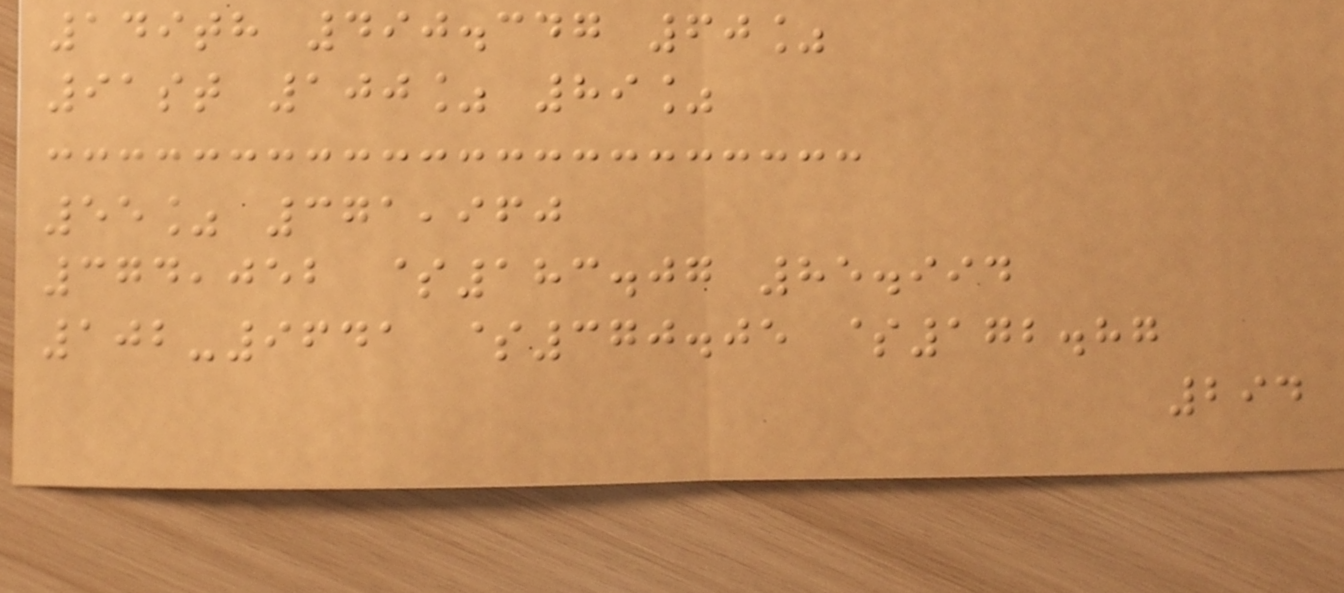149th 490.347 60%
91st 100% 89%
55% 371,960
374,052 $183.07 85.994
102-9641 $370.05 $172.87
294
